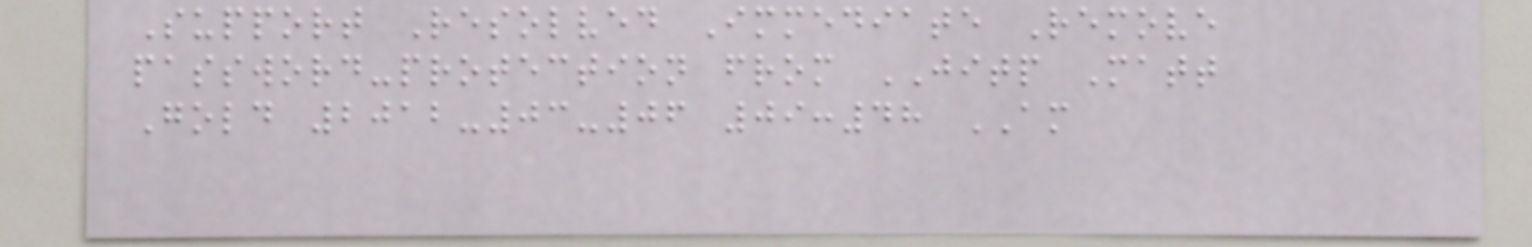Support Resolved Immediate Remove
password-protection from JITP Matt
Gold 2012-03-06 09:48 AM
